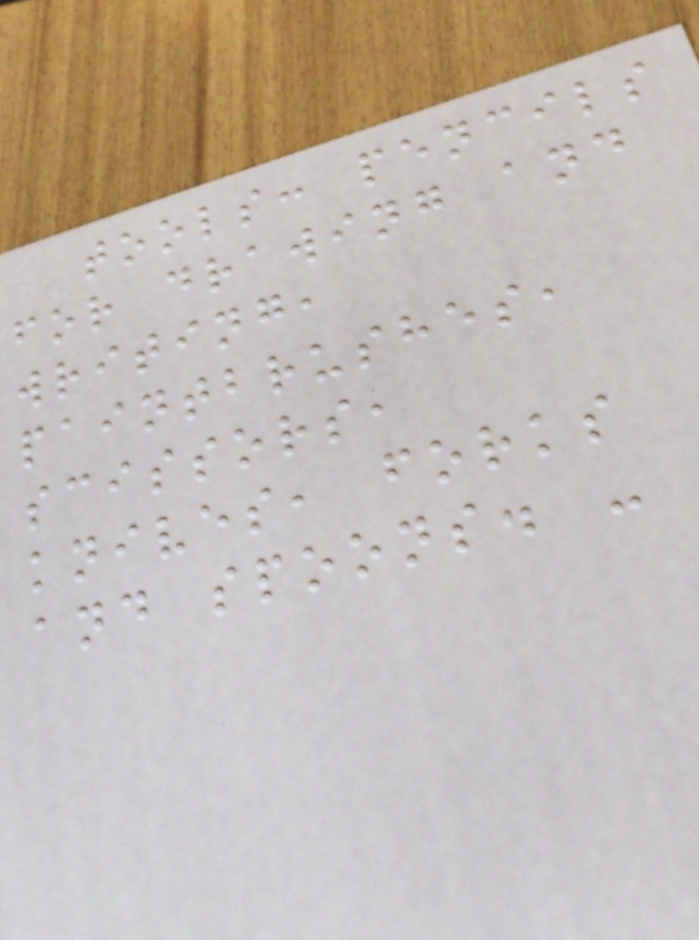tools: pencils
for drawing and
writing,
paintbrushes,
scissors,
knives, forks
and spoons. -
